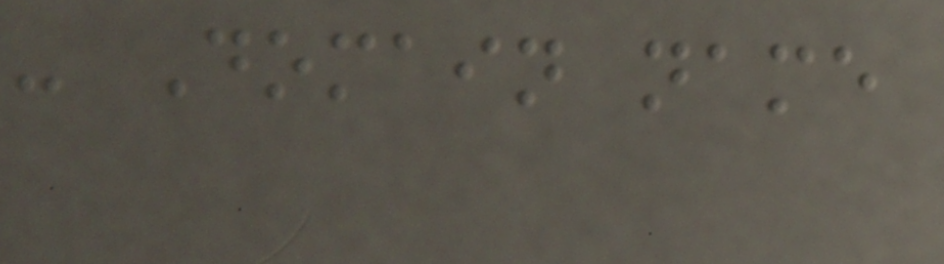- Domain name
